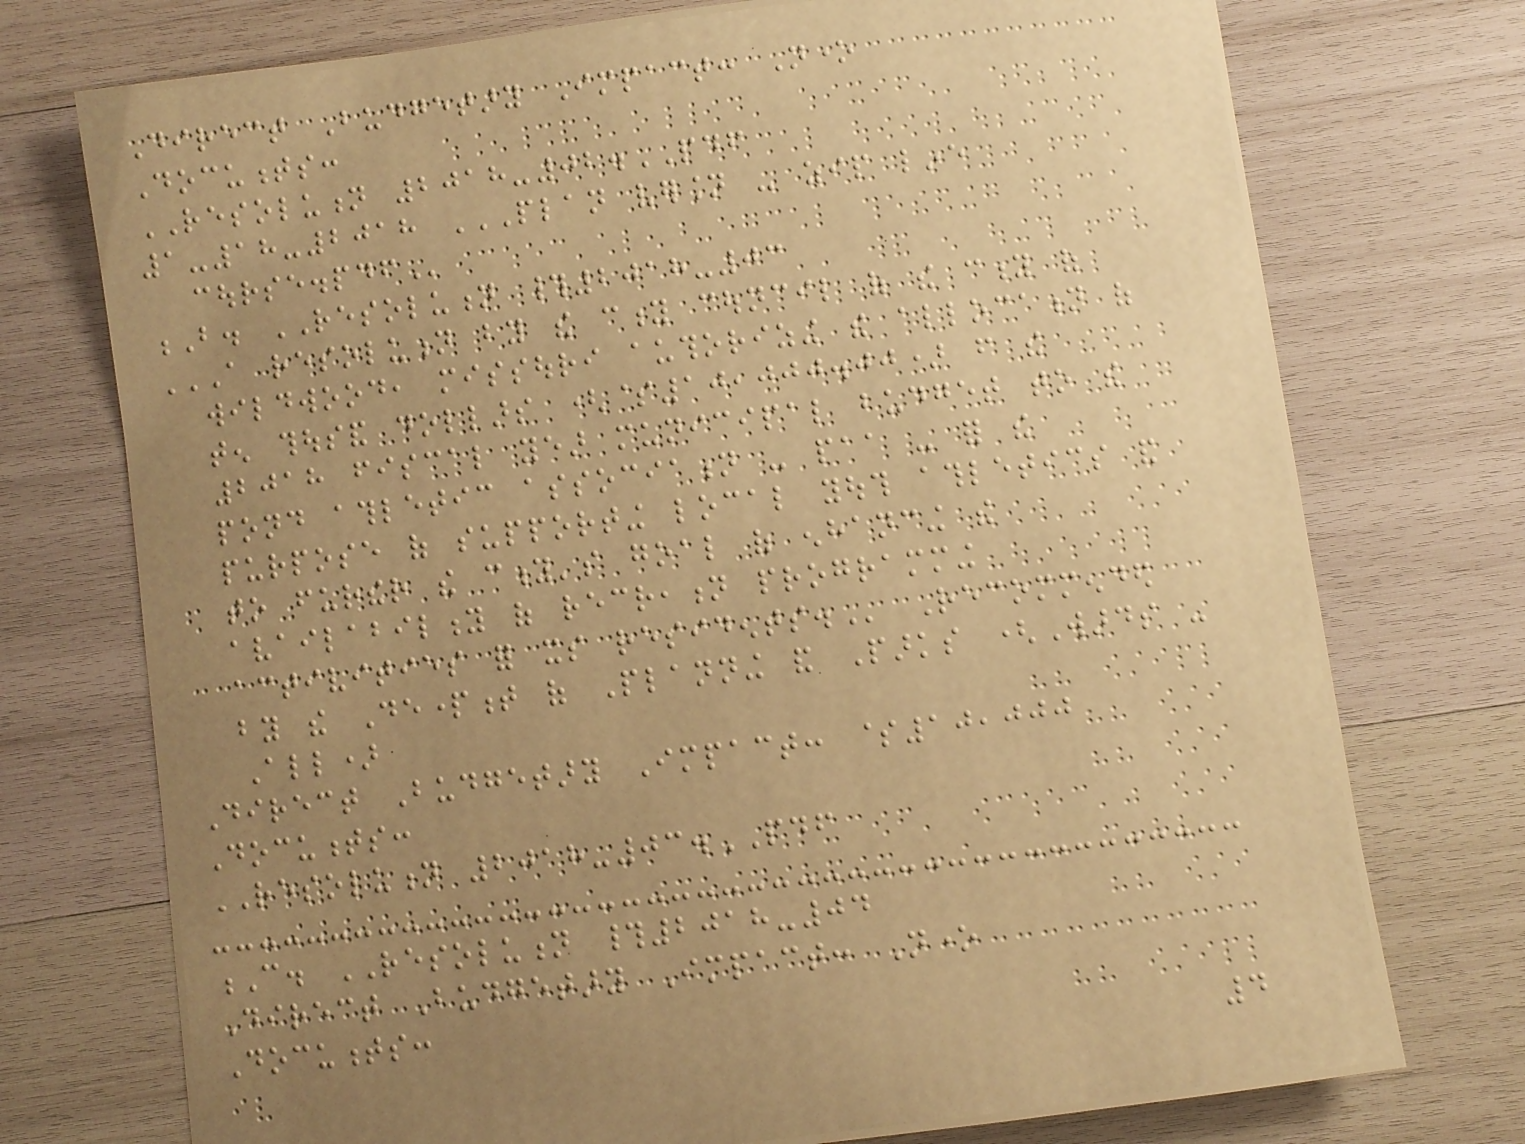Direct Budgetary Impact: None
Documents:
RESOLUTION 2018-02.PDF
1-18-2018 PLAN VERSION - ZIP LINE
COURSE.PDF
B. RESOLUTION #2018-03
A RESOLUTION BY THE CITY COUNCIL OF THE CITY OF
WILDWOOD, MISSOURI AUTHORIZING THE ALLOCATION OF
TEN THOUSAND DOLLARS ($10,000.00) FROM THE
2018 FISCAL YEAR MUNICIPAL BUDGET TO THE
POND ATHLETIC ASSOCIATION - PAA - FOR THE
PURPOSE OF SUPPORTING LOCAL YOUTH ATHLETICS AND
TO FURTHER THE CITY'S GOAL OF ENHANCING THE
AVAILABILITY OF RECREATION PROGRAMMING
ACTIVITIES FOR ITS RESIDENTS. Recommended
by the Department of Planning and Parks (Wards -
All)
Direct Budgetary Impact: $10,000
Documents:
RESOLUTION 2018-03.PDF
C. RESOLUTION #2018-04
Direct Budgetary Impact: None
Documents:
4
